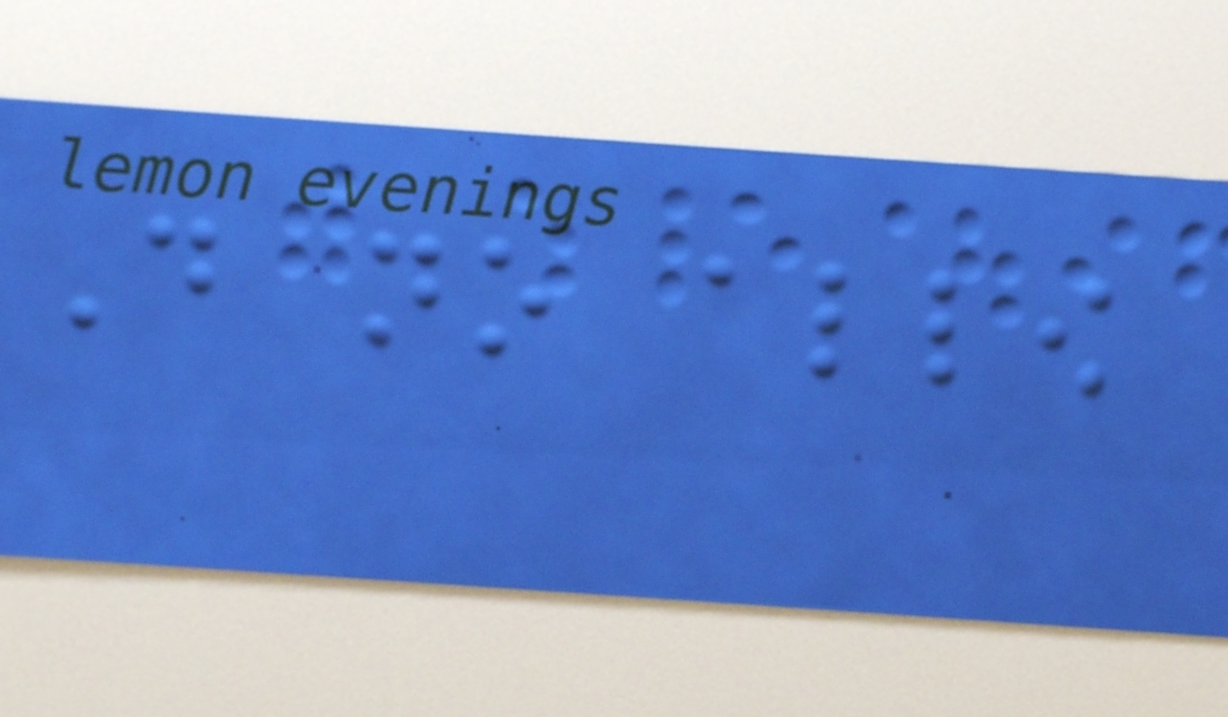Do no allow
